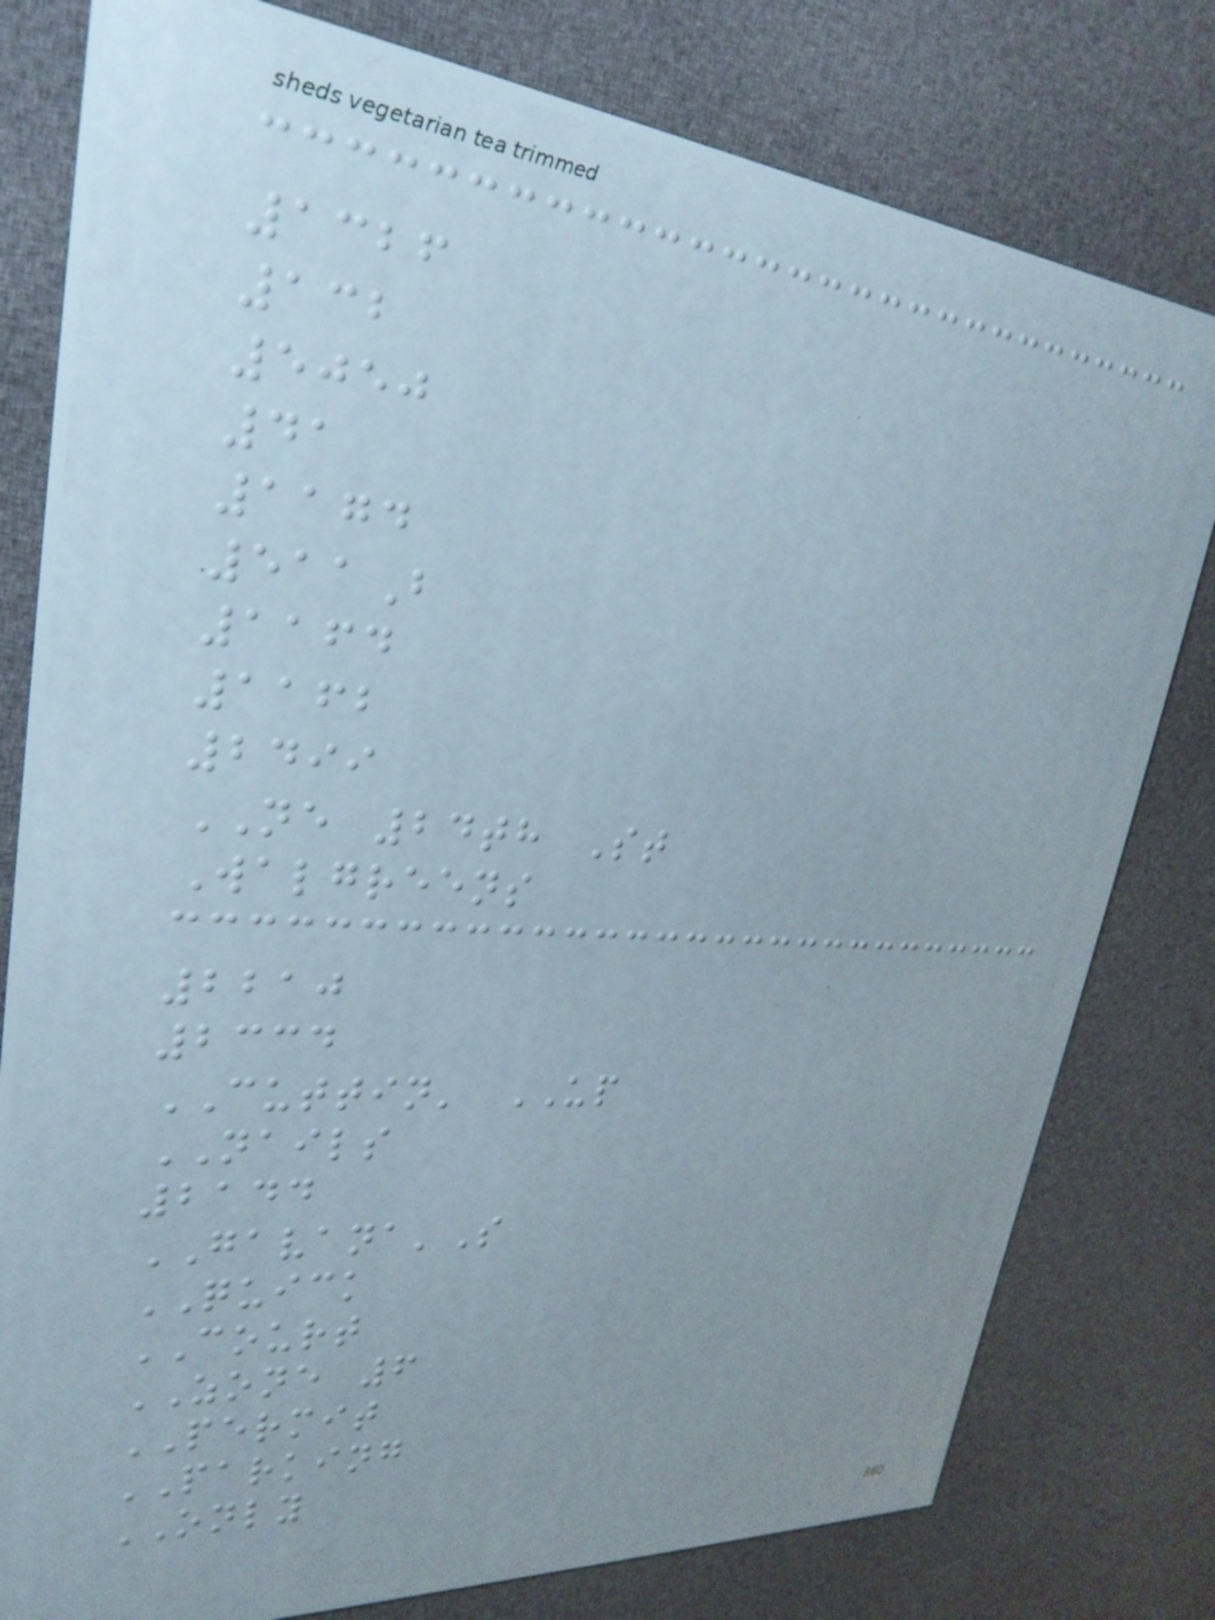1326
132
5050
41
1174
511B
1164
1162
2499
NE 24th St
Walgreens
2210
2334
CUTTIN' UP
NAILS
2144
GAVANA'S
QUICK
COURT
ZONE 6
PERMIT
PARKING
ONLY
